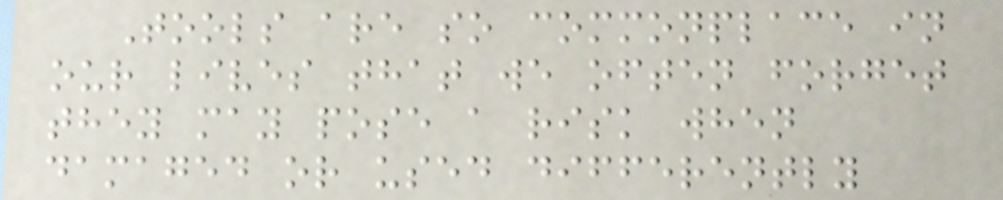Tools are so commonplace in
our lives that we often forget
they may pose a risk when
damaged or used differently
